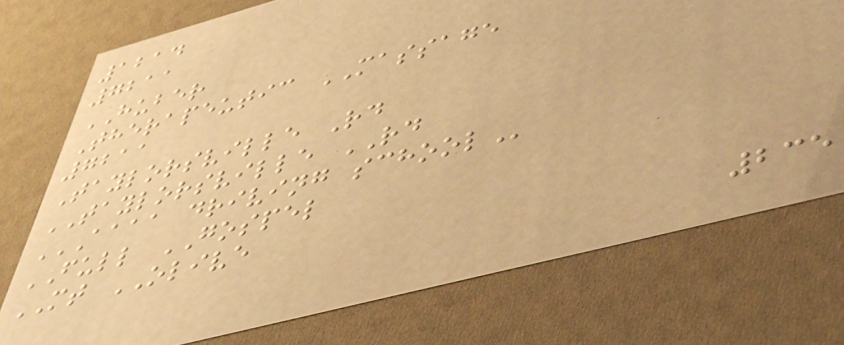1214
7211
HUBER
Therapeutic MASSAGE
7211
Taylorsville Rd
TAYLORSVILLE RD
AAAA DRIVING SCHOOL
FULL GOSPEL
MT OLIVE
235
